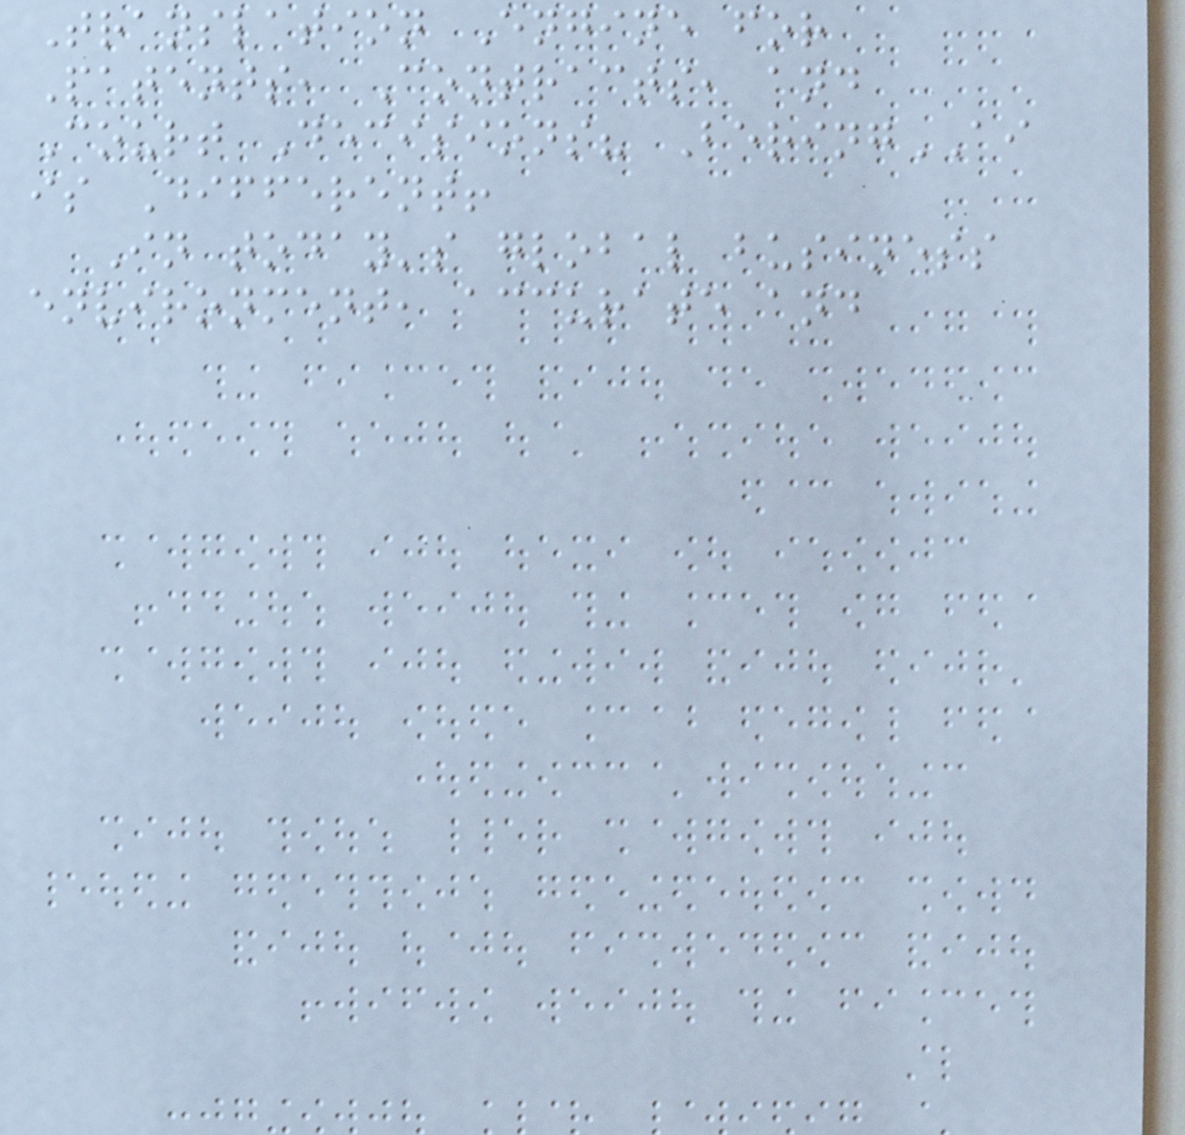Translation Engine for
Patents, Contracts, and
Court Decisions? BeringAI
is Different!
In today's global business
environment, accurate and
